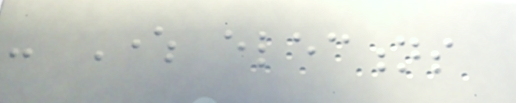- Where elections
